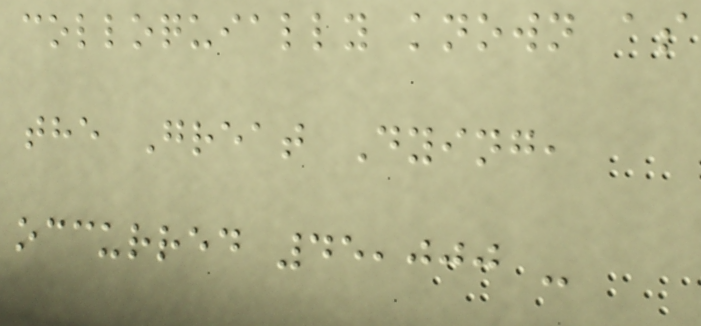colloquially known as
the Great Dying,
occurred 45,000 -
